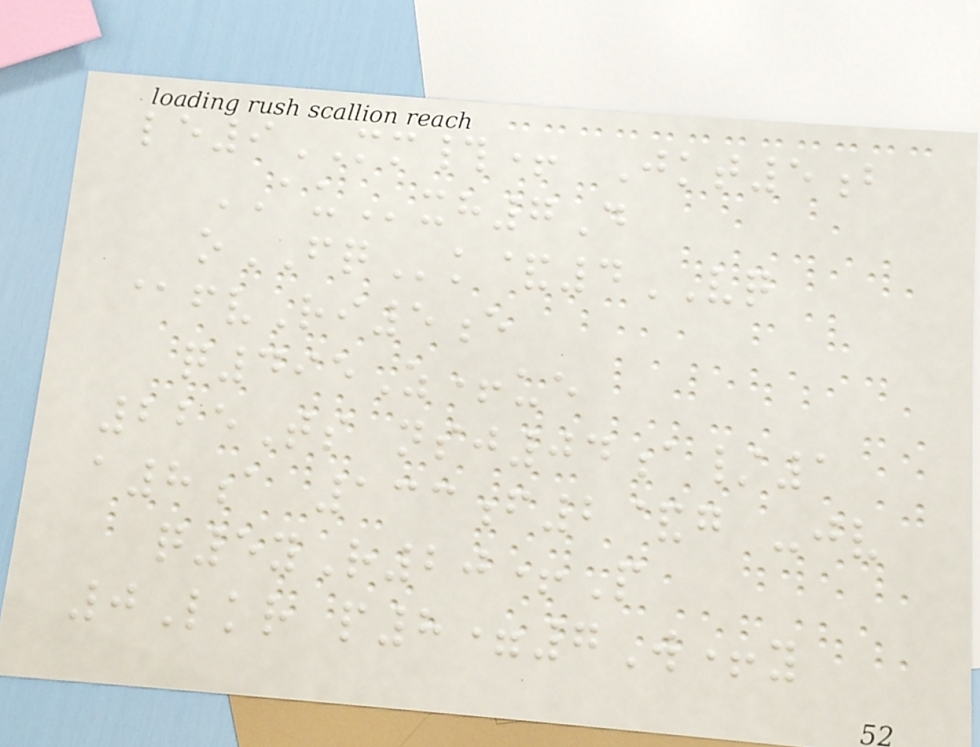le9MM#+ Jkt5b
AUxh7D
oFQk&4VQ
@fvRi5e
q495Z+ue
225Ts nsj04a/1
a8a 133f2&g -jv
q5yR20+P
0Lkr p8=7W+y
